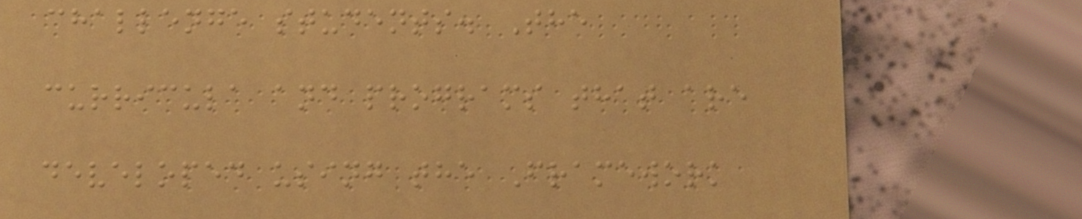challenge students. The
curricula and programs that are
developed using the Framework
